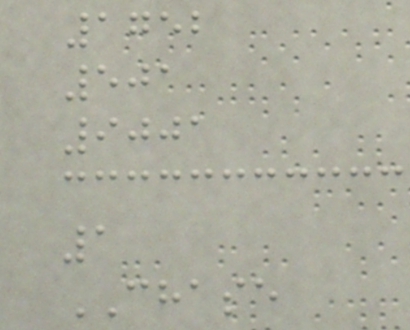1752
501
9001
1
CHASE
